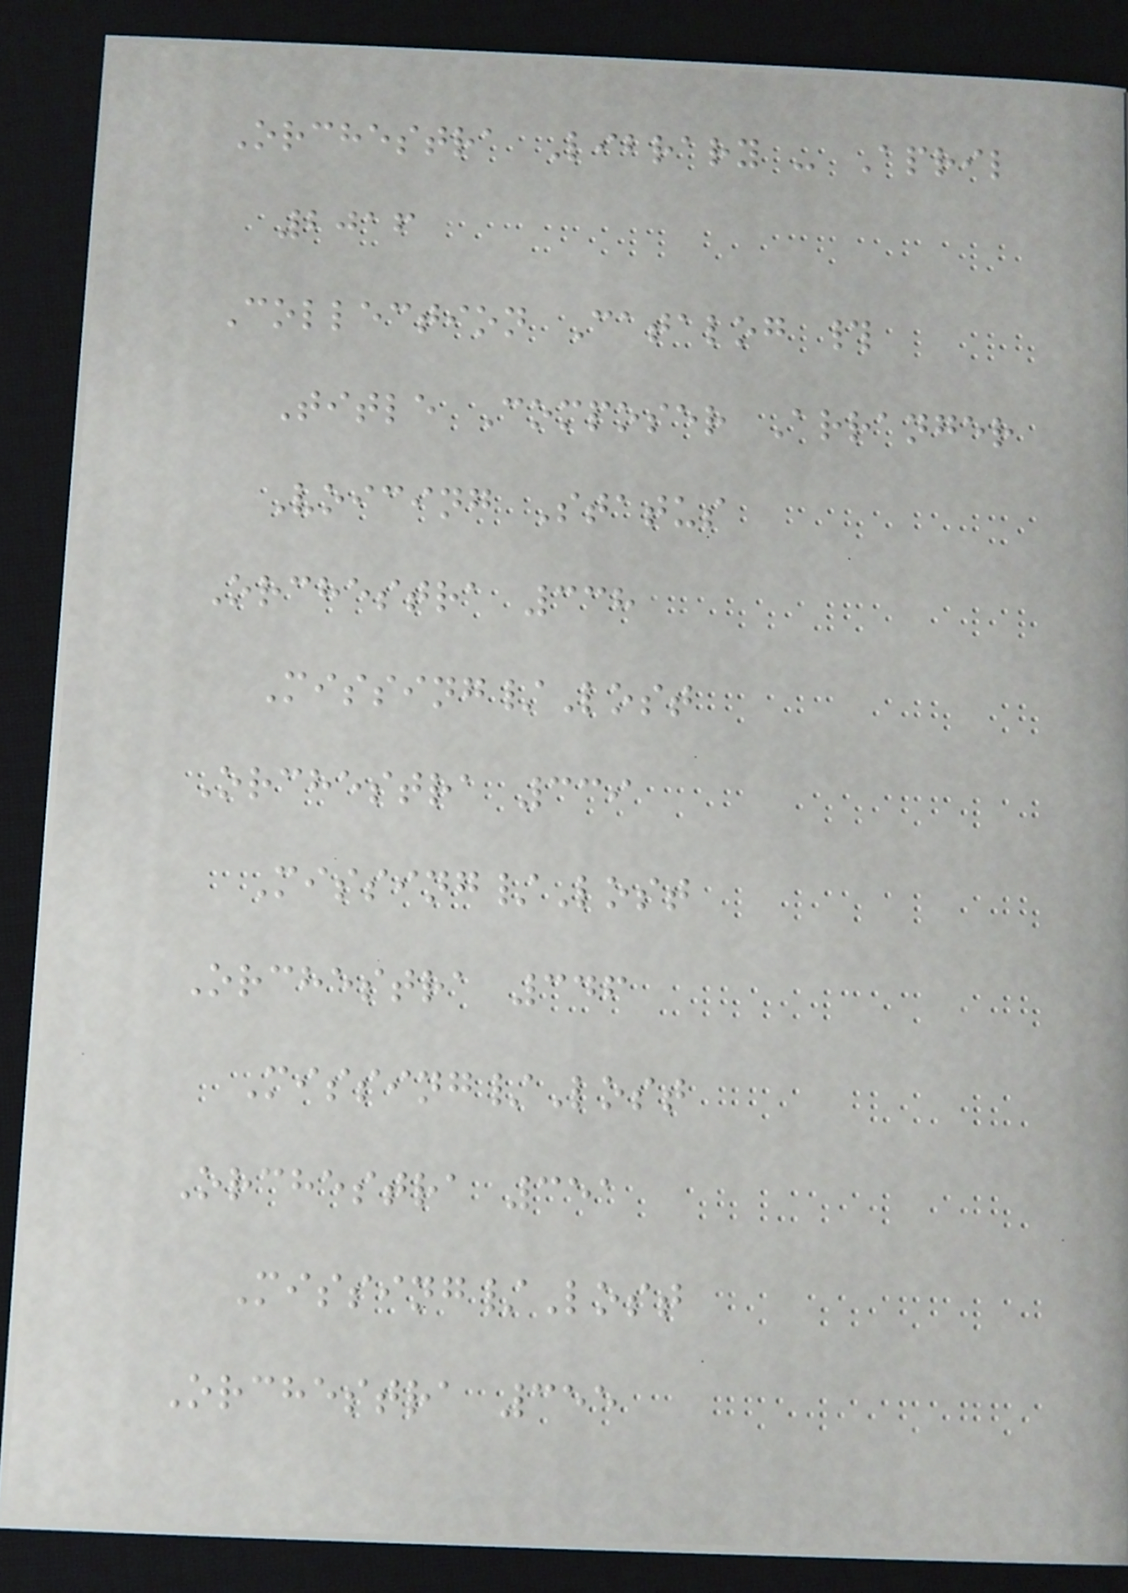Orchestra Library - April
2016
Collection Catalog #
Title Composer Arranger
Voicing Status
Orchestra 338
Missing/Lost
Orchestra 339
Missing/Lost
Orchestra 346
Missing/Lost
Orchestra 351
Missing/Lost
Orchestra 355
